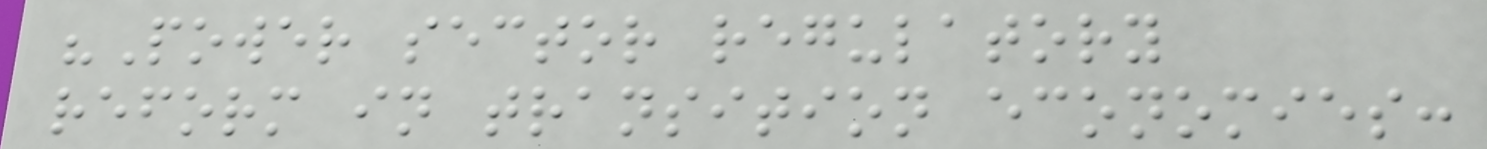"Power sector regulatory
reform in transition economies:
